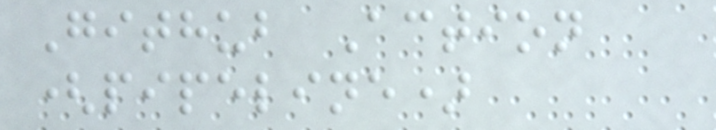Github Action
(pipeline)
